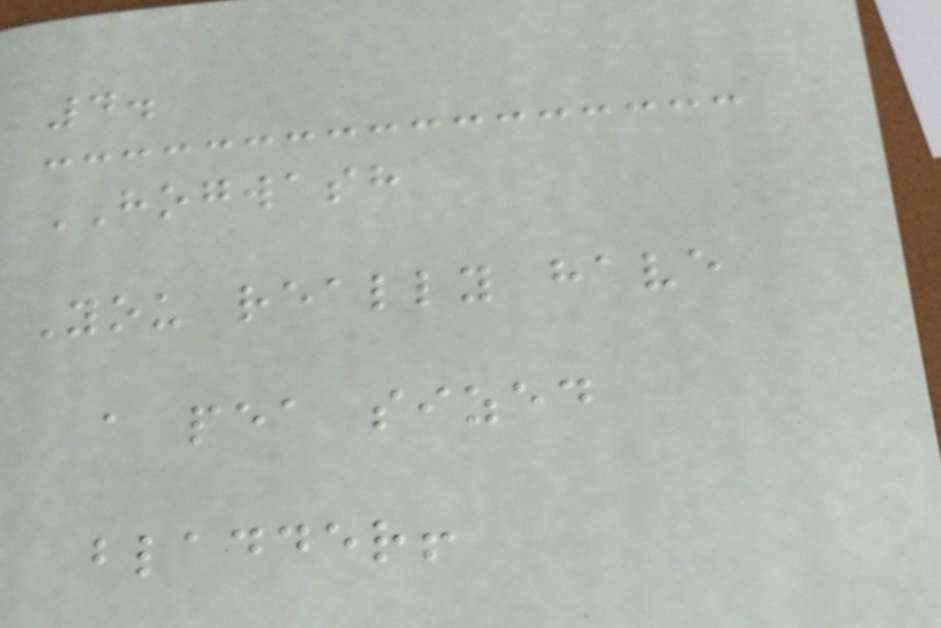4.
HOGWASH
You really have
a pea sized
bladder!
